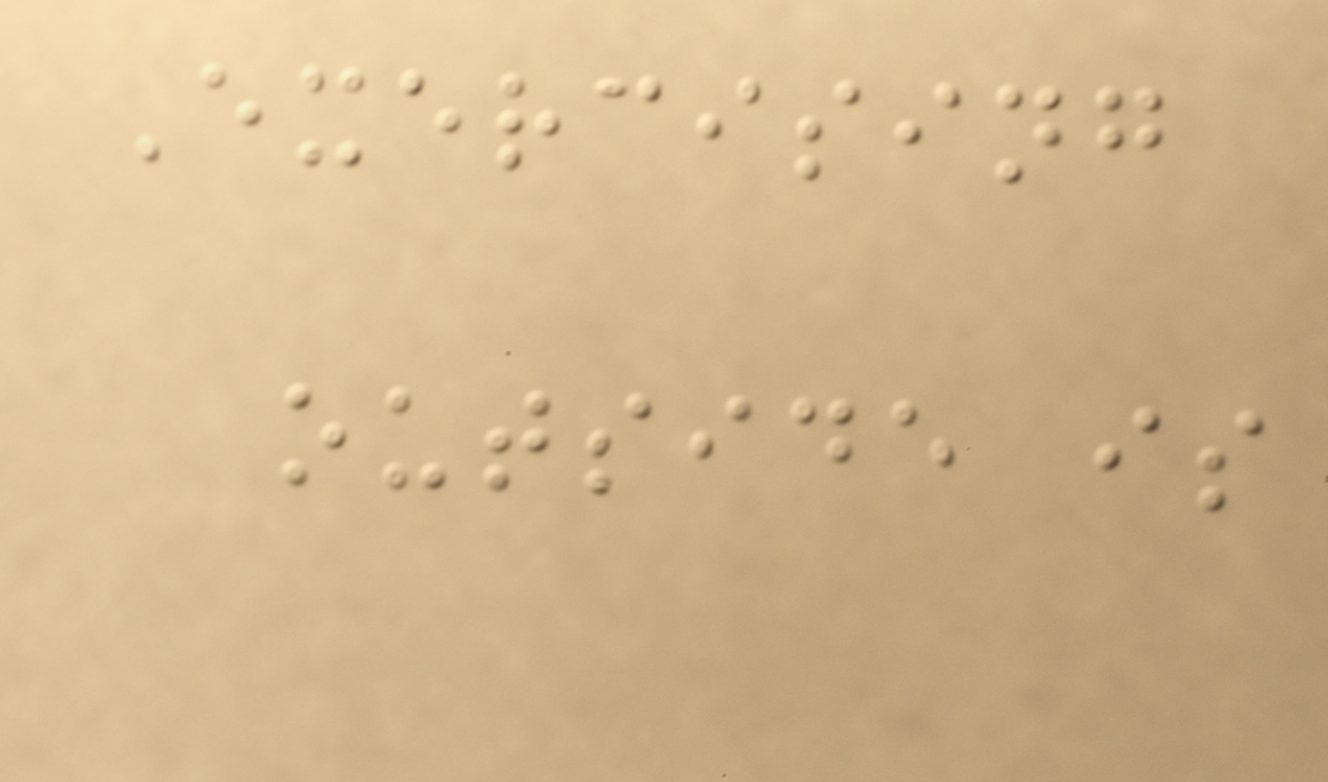Exercising
outside is
